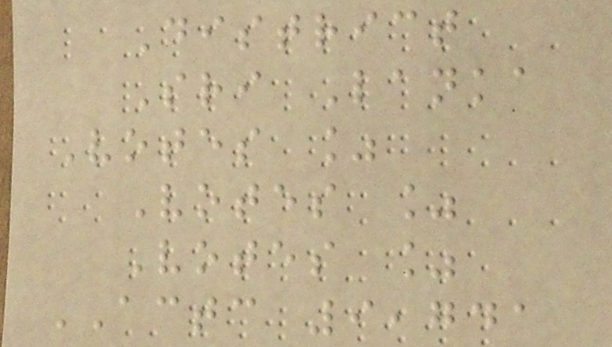District
Sri Lanka
Votes %
Votes %
Votes %
ACTC 9,741
